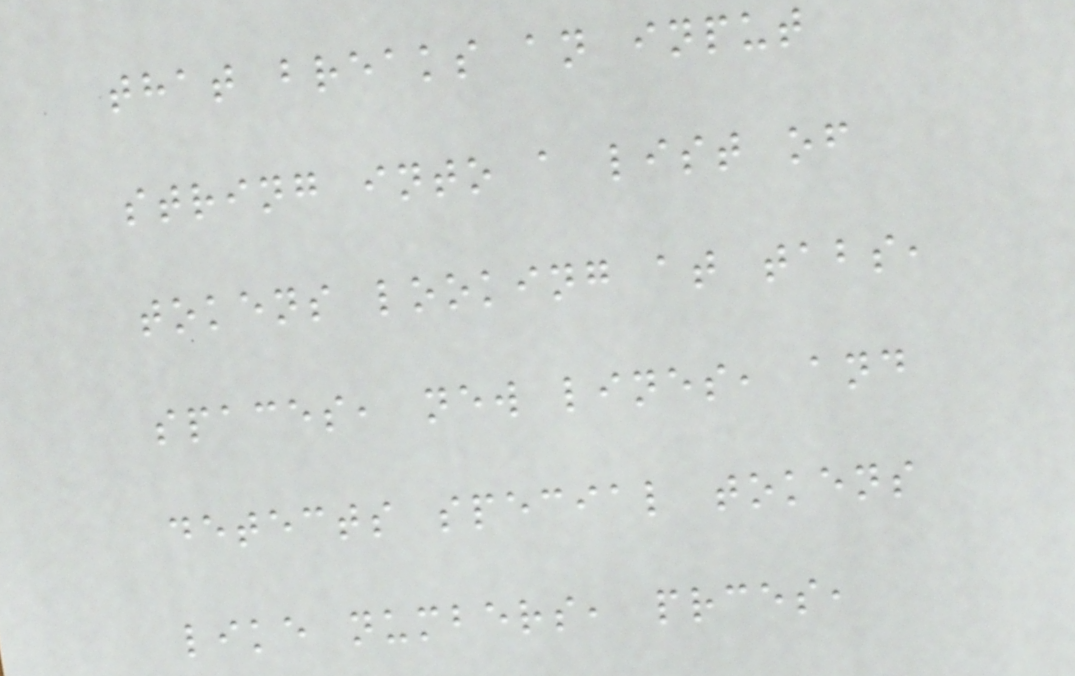that breaks an input
string into a list of
tokens looking at tabs,
spaces, new lines, and
detects special tokens
like numbers, prces,
